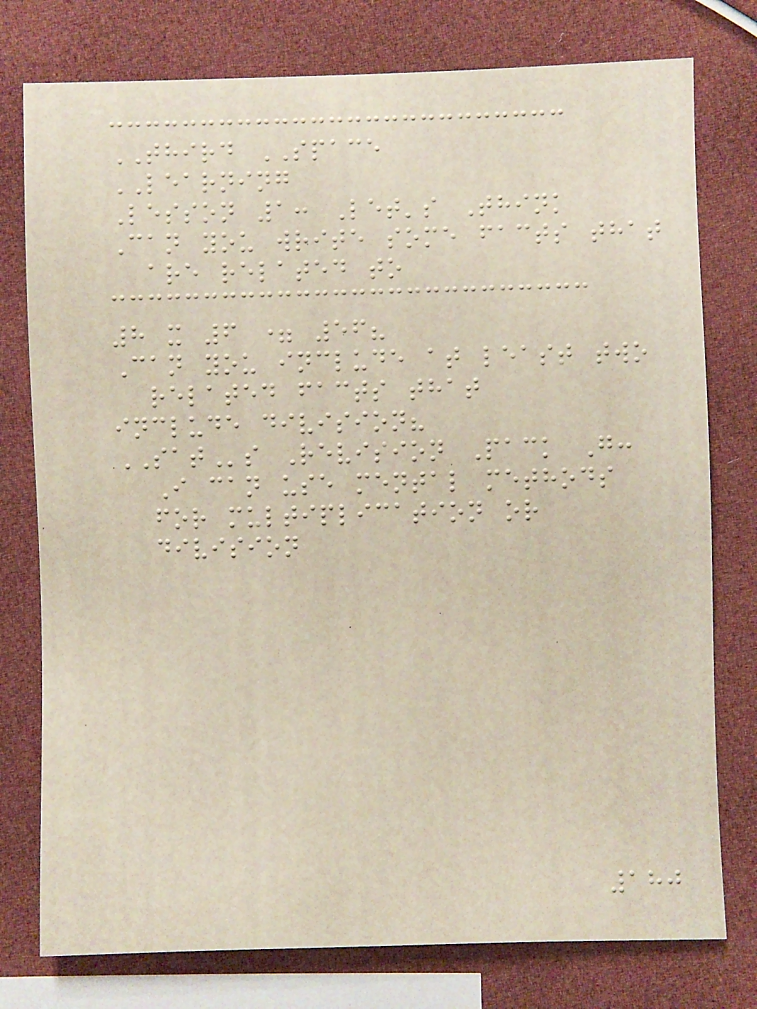THIRD SPACE
LEARNING
Lesson 1: Let's Think
Can you write some facts that
are related to
8 x 6 = 56?
Can you include at least two
related facts that
include division?
SATs Revision Pack G:
I can use mental methods
for multiplication or
division
180
